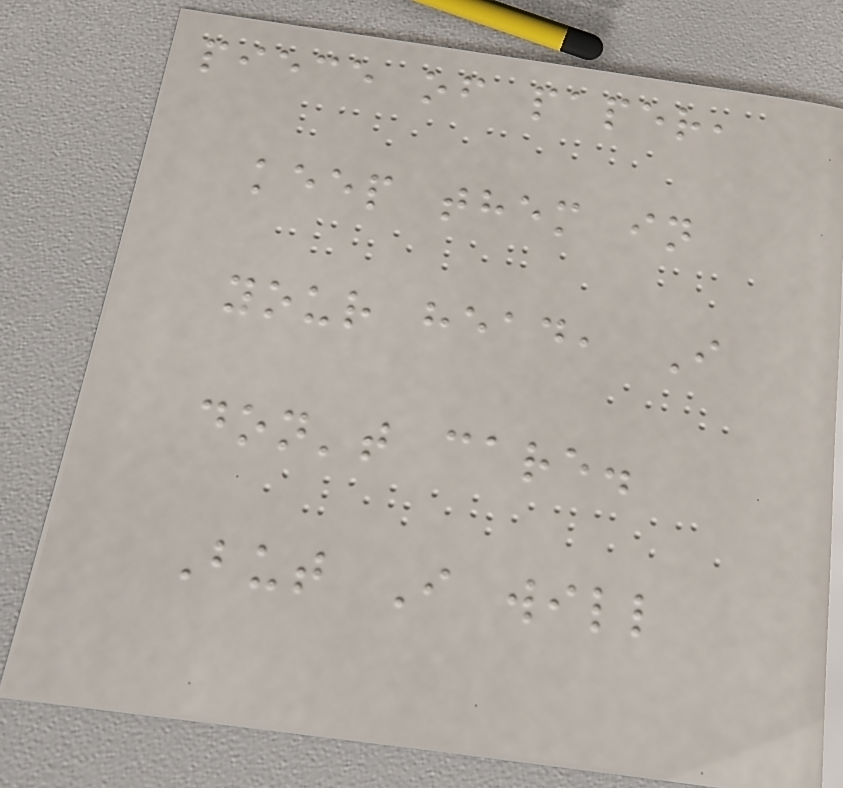piece of paper,
keep them in
your head, I
don't care.
But I will
